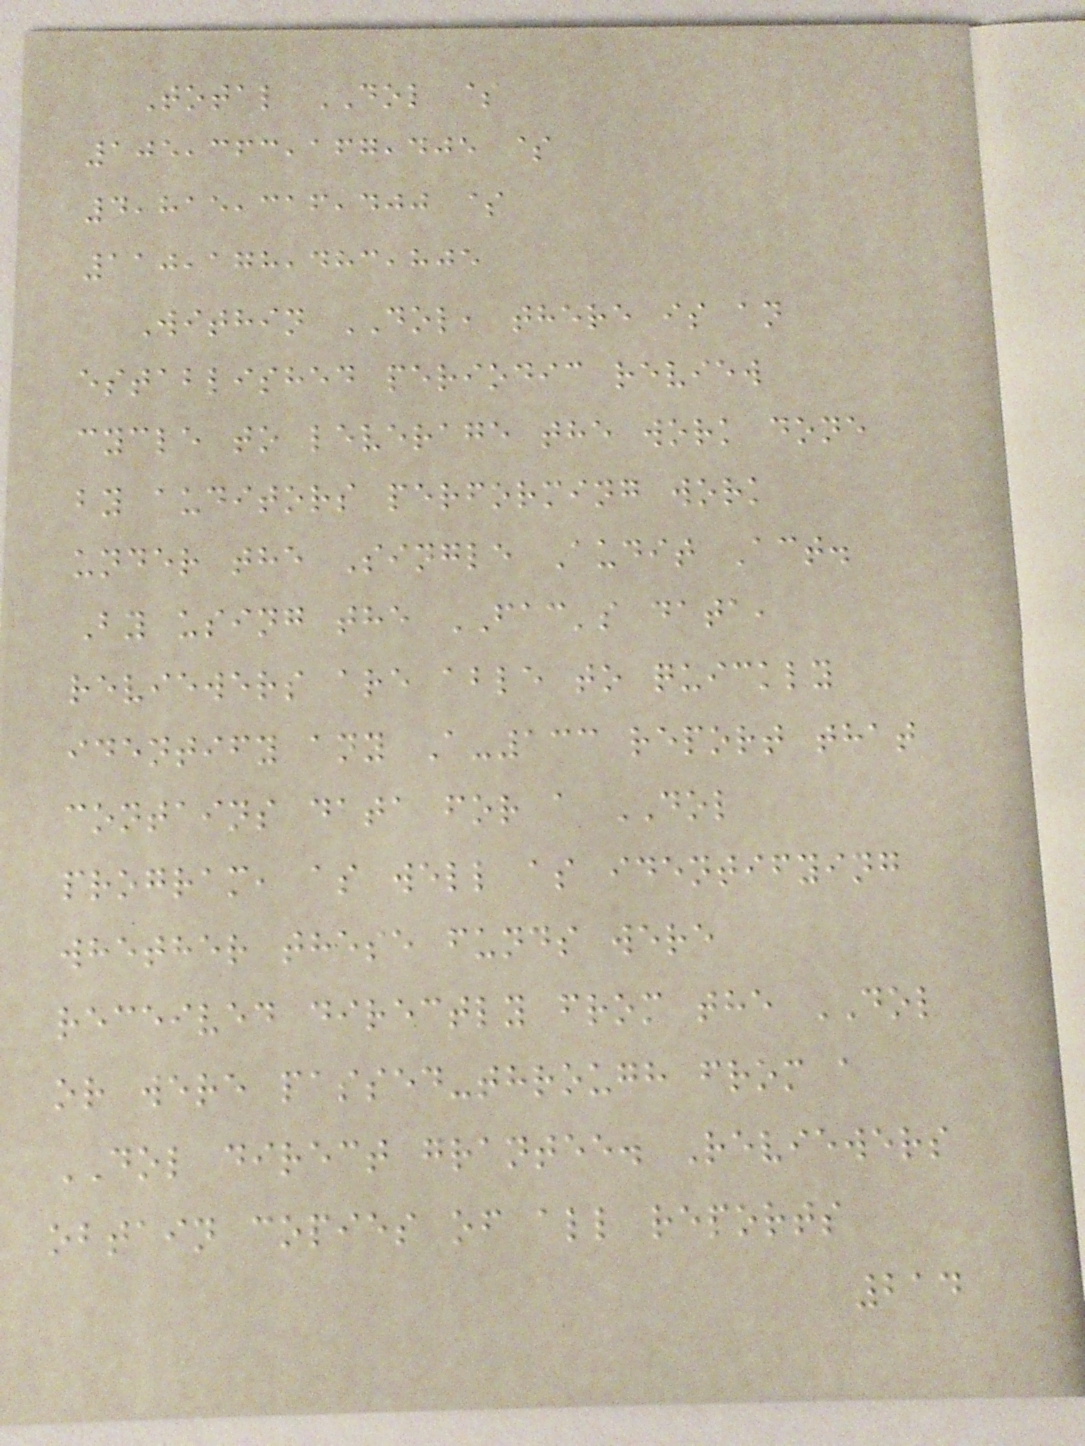Total DOL $
105,363,167,405 $
4,815,316,400 $
110,178,483,805
Within DOL, there is an
established periodic review
cycle to leverage the work done
by auditors performing work
under the Single Audit Act.
By using the FAC's data,
reviewers are able to quickly
identify any A-133 report that
contains data for a DOL
program, as well as identifying
whether these funds were
received directly from the DOL
or were passed-through from a
DOL direct grantee. Reviewers
obtain copies of all reports
214
